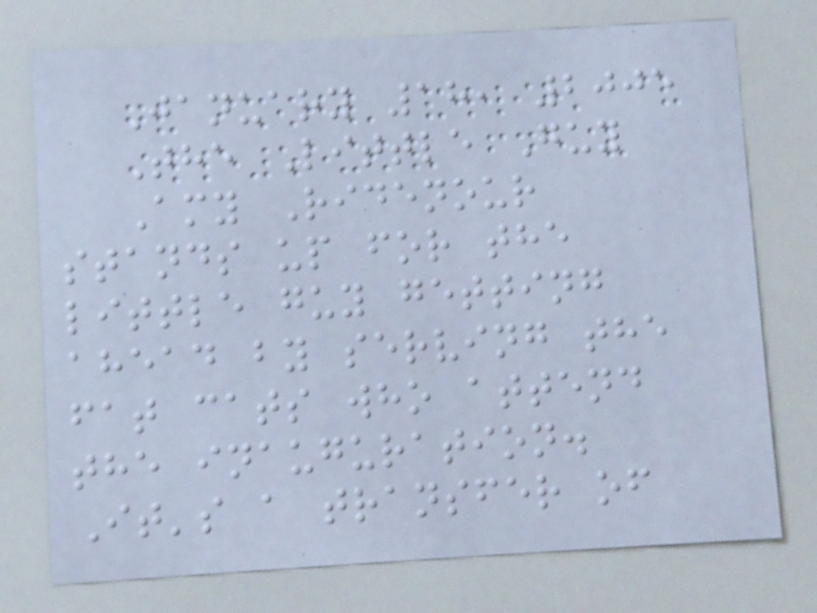January 18, 2005
The Little Guy
Amy Ridenour
stands up for the
little guy getting
ahead by serving the
fat cats who attend
the inauguration.
It's a transfer of
